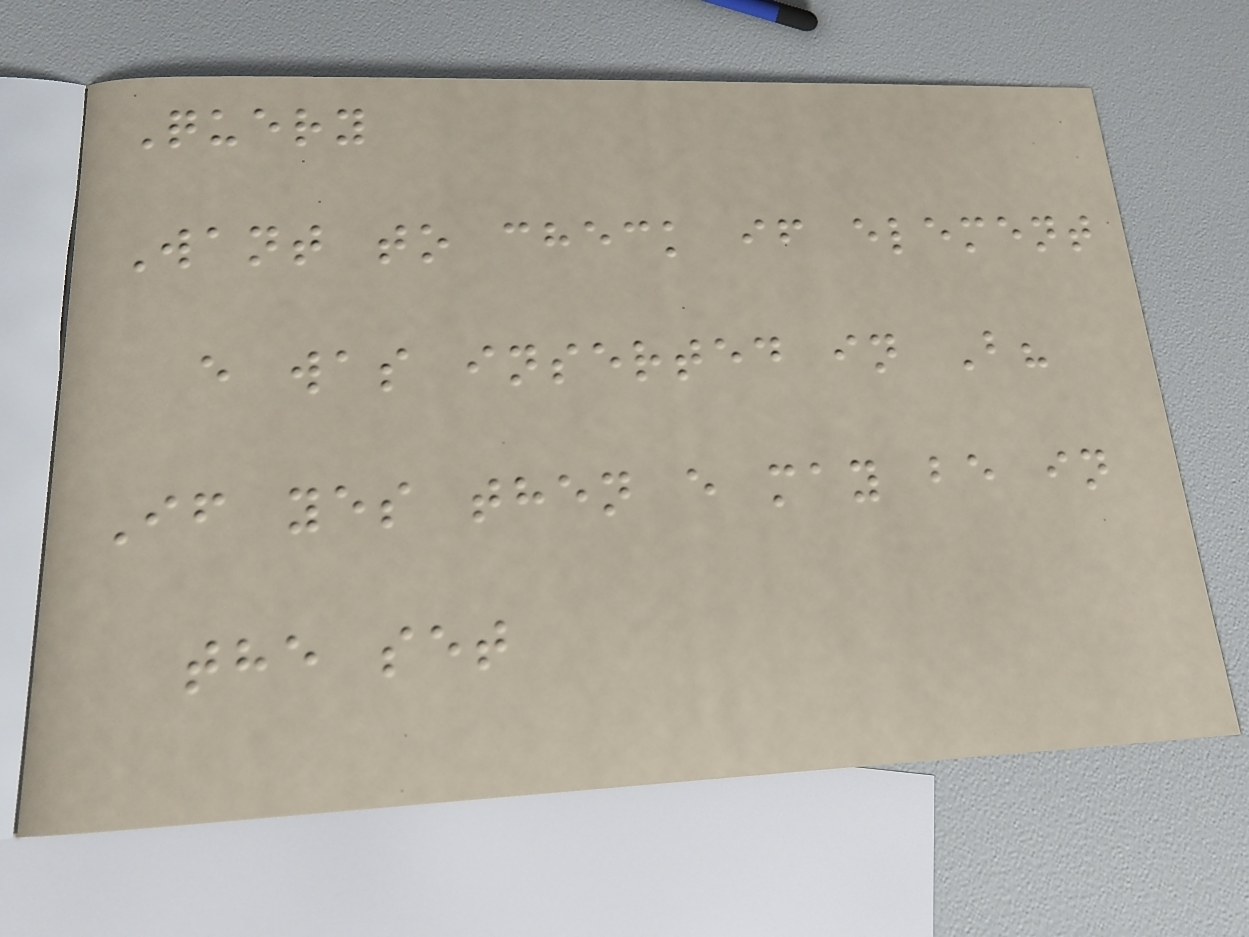Query
Want to check if element
e was inserted in B?
If yes then e may be in
the set
